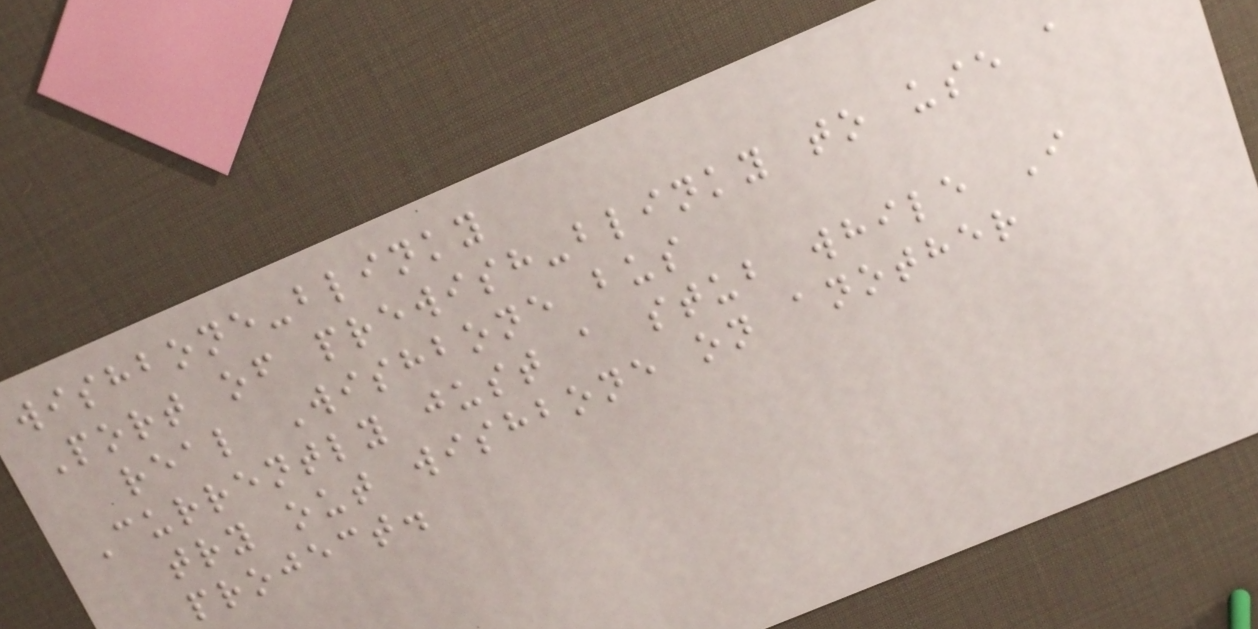wishbone-blinky
Port of prewish-blinky to use a
real Wishbone bus
Currently just a stub while I
try out wishbone on another
project.
